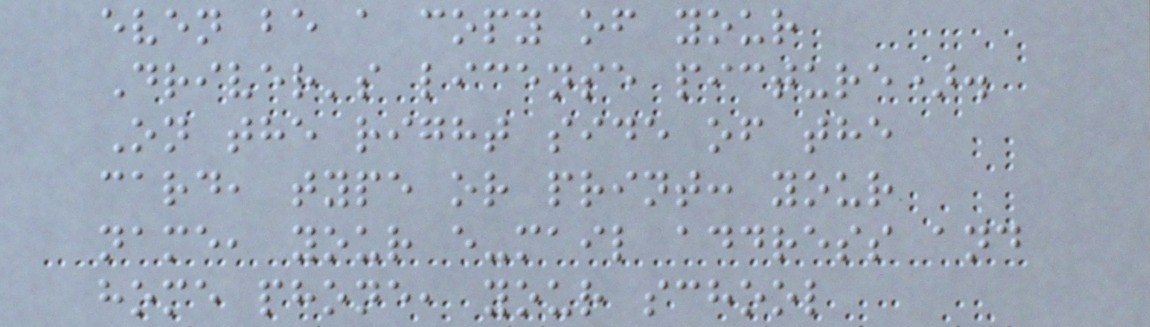even be a copy of your
Driver's license picture).
On the right side of the
card, type or print: your
name, your e-mail address and
home phone, your school
